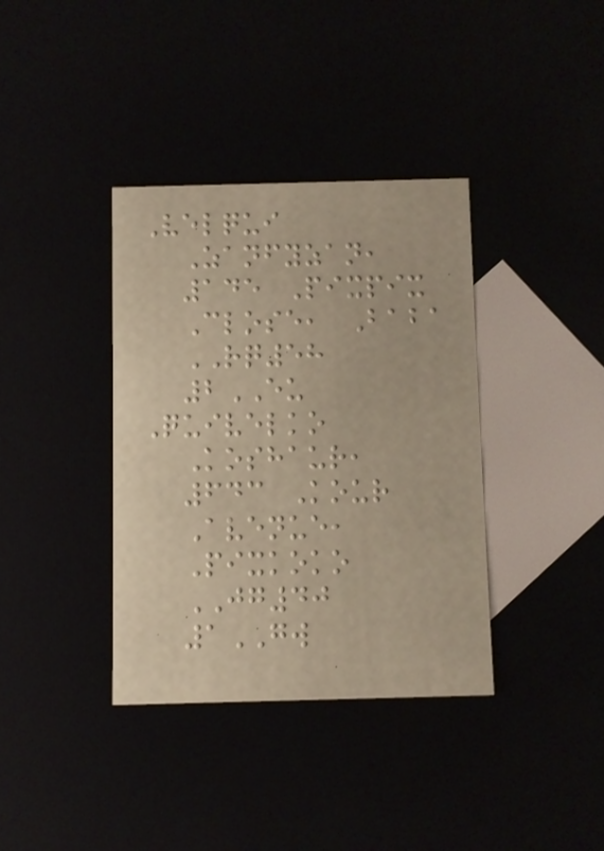Velqui
Zanfyzan,
145 Pixpix
Close, Baba
RQ58
2EU
Quivelko
Koshaur,
643 Kour
Avenue,
Pixkoko
JG40
1GW
